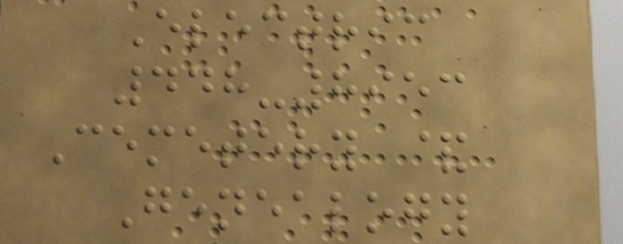Electric
448-8953
Cemetery &
Genealogy
